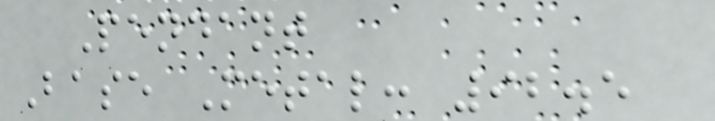Pendant
Base Metal: 92.5
